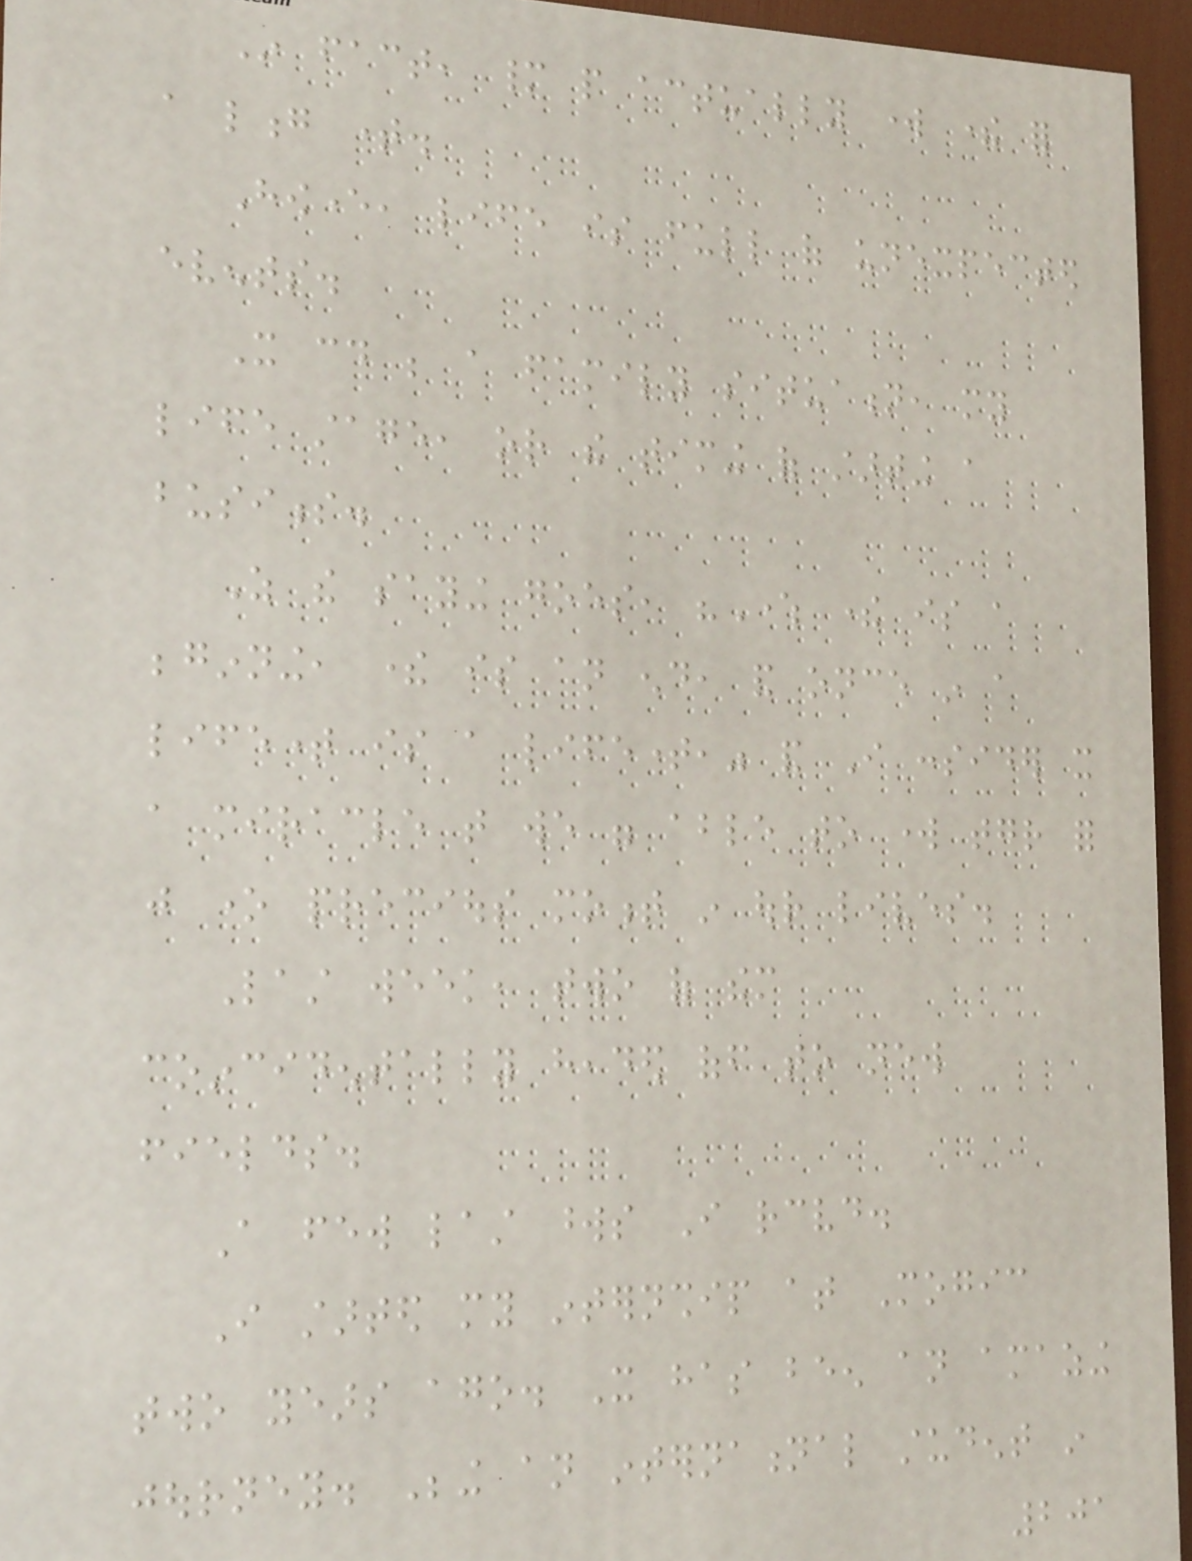In fact, many people actually work there for
a long time.
However, life is full of unexpected
events.
It could be a family situation, my
life stage, or the timing of starting a
business.
As the saying goes, "Where there is a
beginning, there is an end, and once in a
lifetime is a lifetime," and I consider it
a miracle that we were able to work together for
just one precious moment in our lives.
Last week, two of them
coincidentally headed off to new
fields.
A few last words I received.
I started my internship at Mogic
two years ago. It has been an amazing
journey. Being an international student in
201
